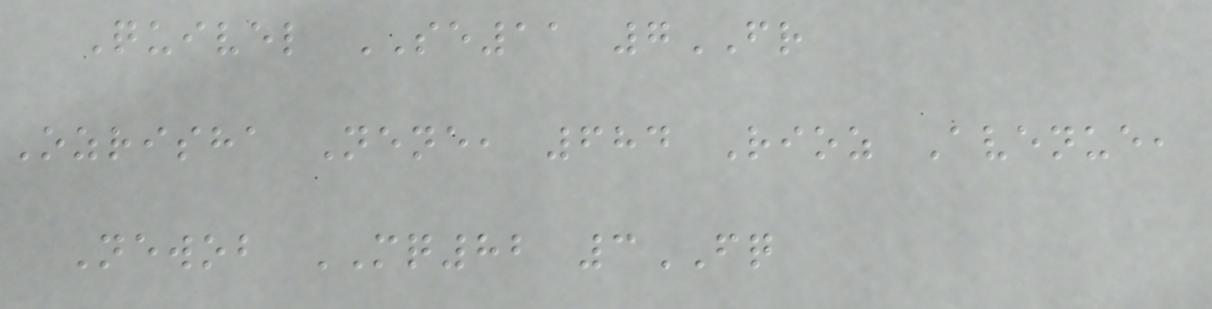Quivel SE11 7FR
Ozrisha Nene, 684 Rioz Avenue,
Newob MQ82 3FQ
